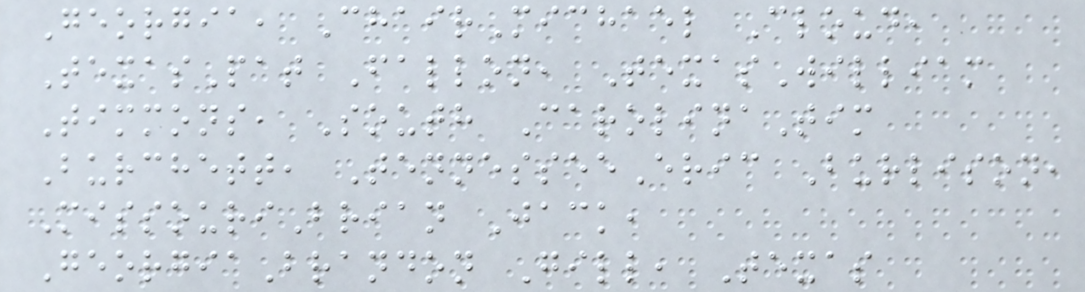Georgia, ChairMichael Cloud,
TexasPat Fallon, TexasWilliam
Timmons, South CarolinaTim
Burchett, TennesseeEric Burlison,
MissouriBrian Jack,
GeorgiaBrandon Gill, Texas
